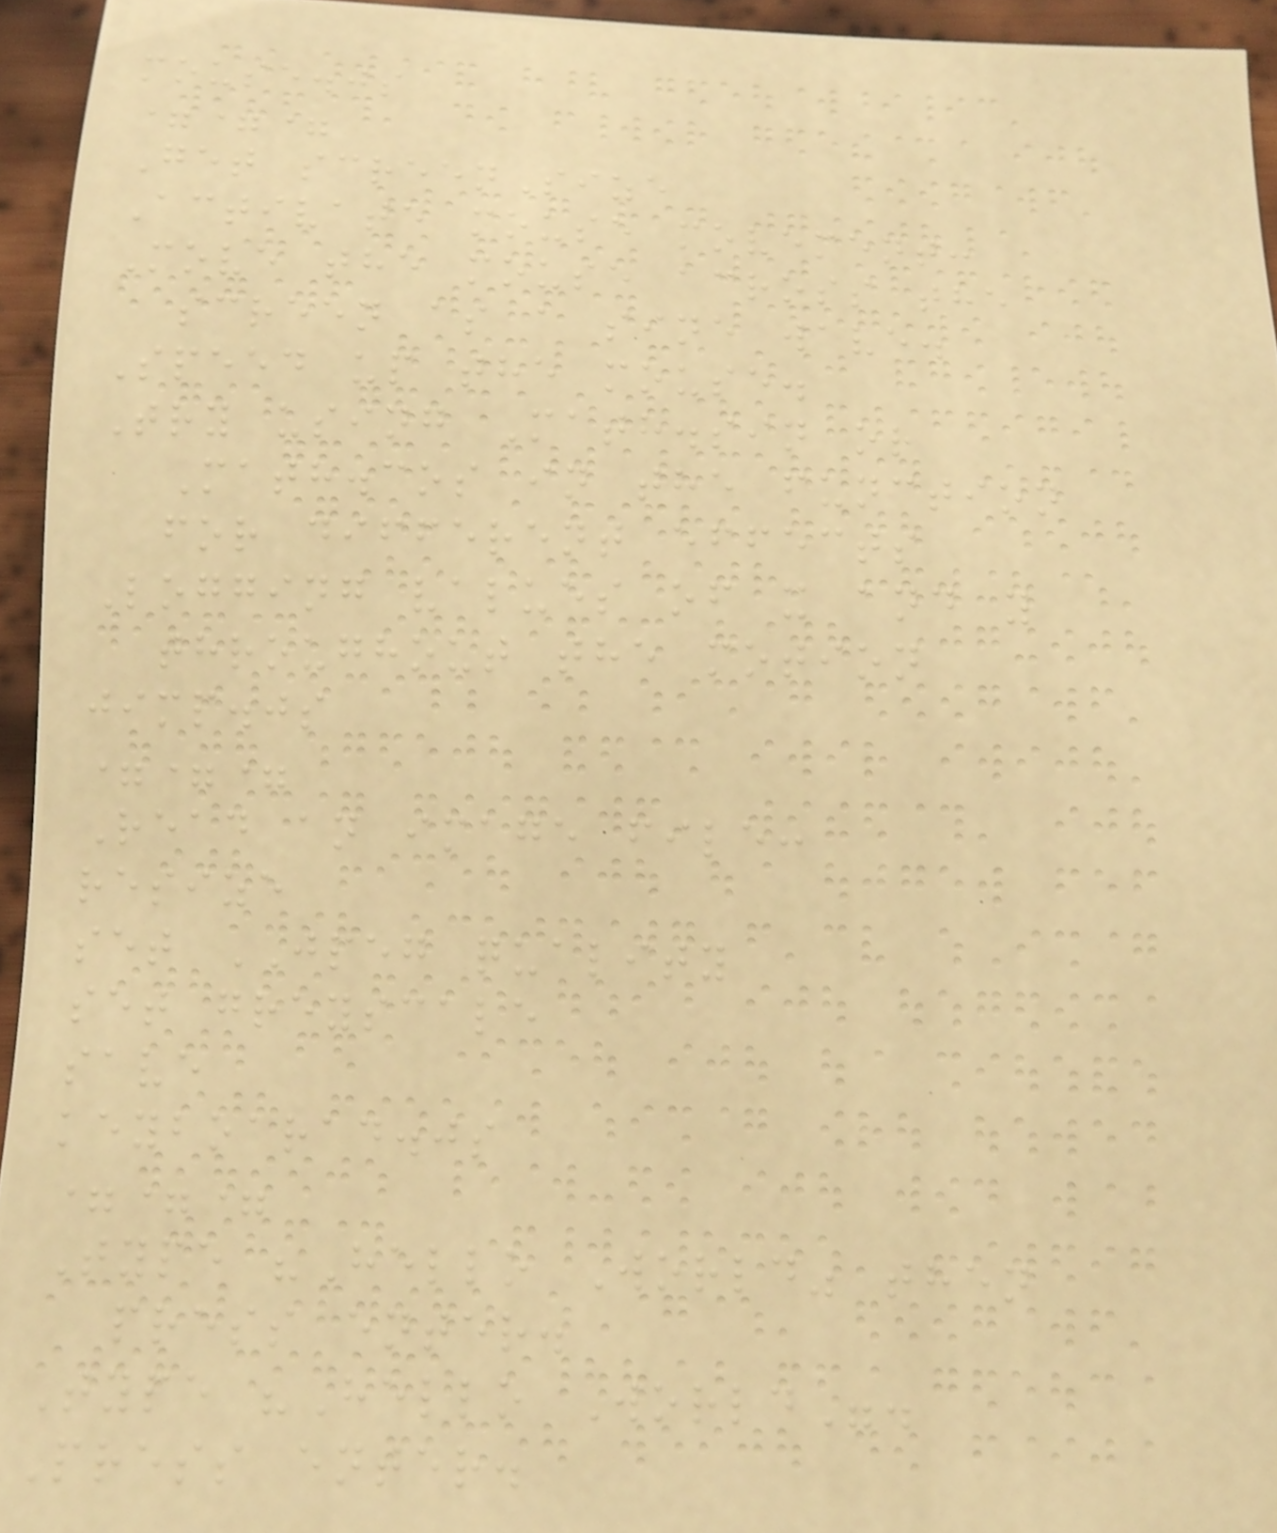mouse.js
===
Get screenSize
Activate mouse movement:
Move the mouse across the
screen as a sine wave.
Speed up the mouse.
Try using Math.sin or
Math.cos in the function
for different effects
Logging values of x and y
throughout the motion
jimp.js
===
Read an image file:
resize
set JPEG quality
set greyscale
save
keyboarad.js
===
Type "Hello World" then
press enter.
Type "Hello World".
Press enter.
